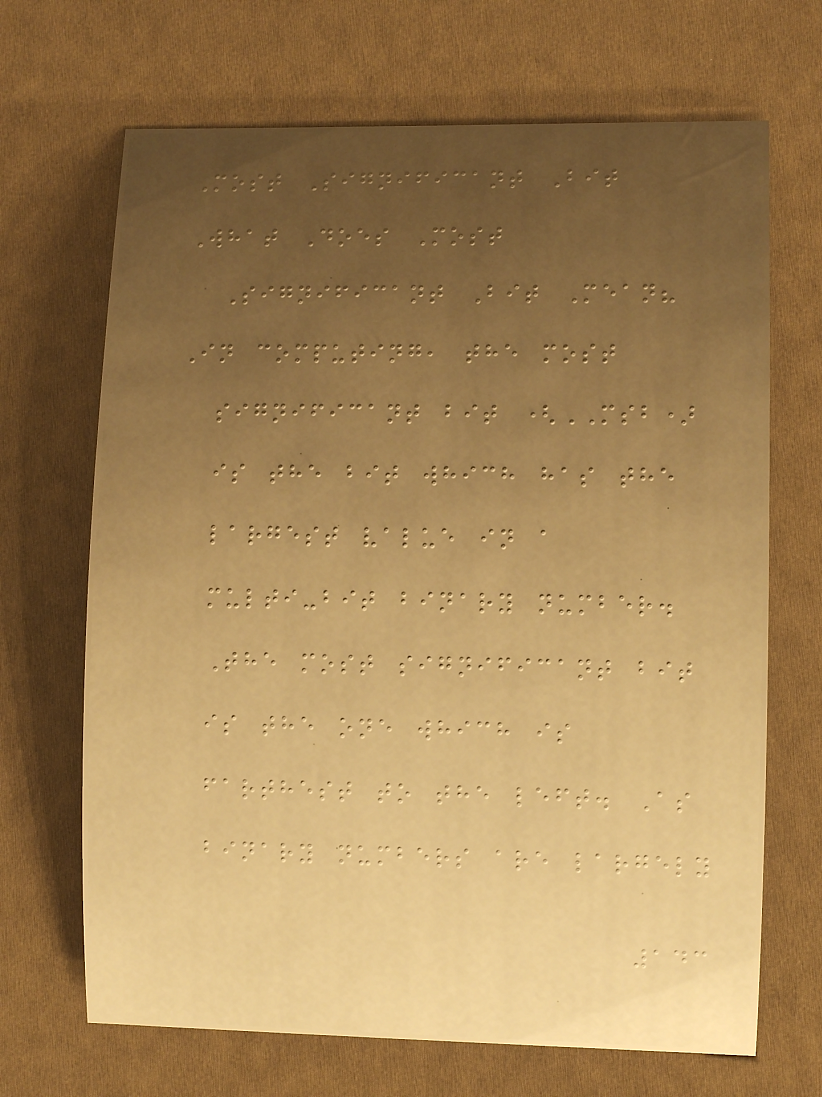Most Significant Bit
What Does Most
Significant Bit Mean?
In computing, the most
significant bit (MSB)
is the bit which has the
largest value in a
multi-bit binary number.
The most significant bit
is the one which is
farthest to the left. As
binary numbers are largely
143
